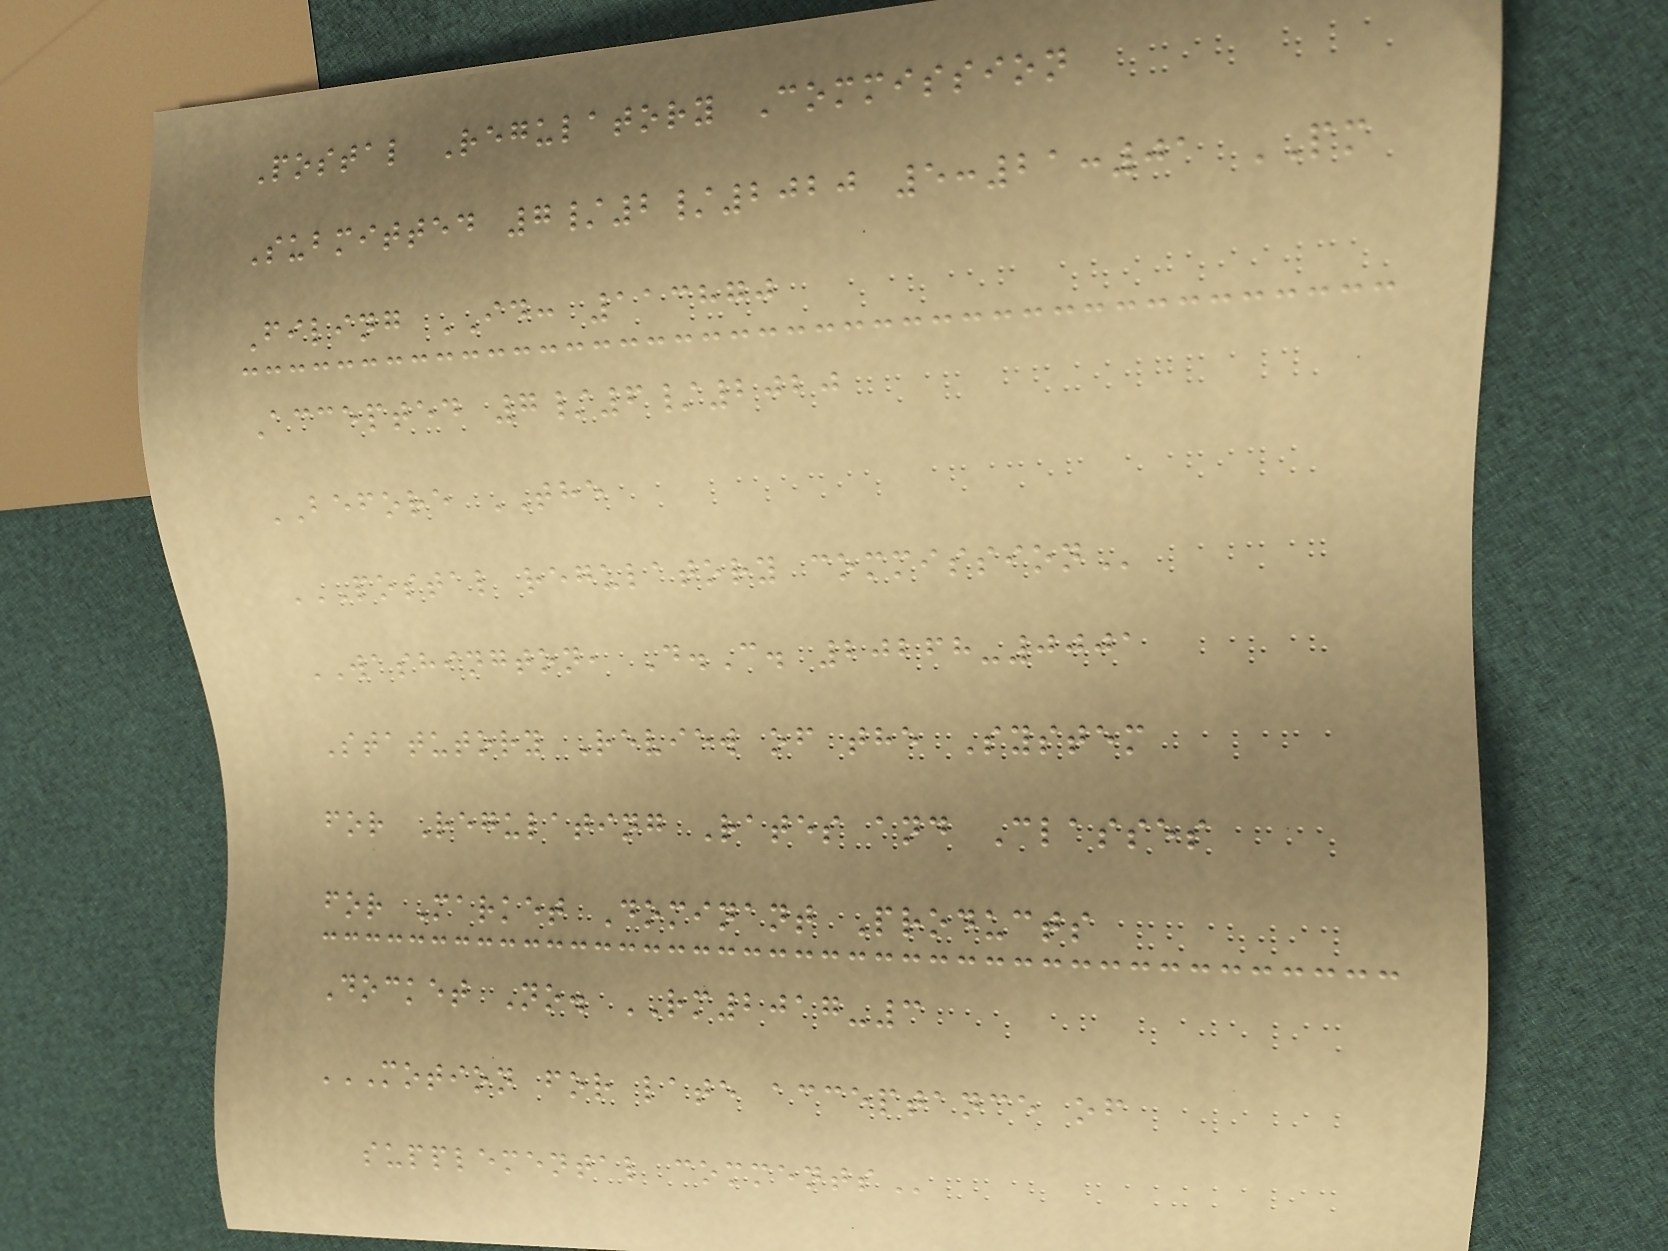Postal Regulatory Commission
Submitted 7/2/2020 5:21:01 PM
Filing ID: 113870
Accepted 7/6/2020
BEFORE THE
POSTAL REGULATORY COMMISSION
WASHINGTON, D.C. 20268-0001
Statutory Review of the System
for Regulating Rates and Classes
for Market Dominant Products
Docket No. RM2017-3
MOTION FOR LATE ACCEPTANCE OF
SUPPLEMENTAL COMMENTS
